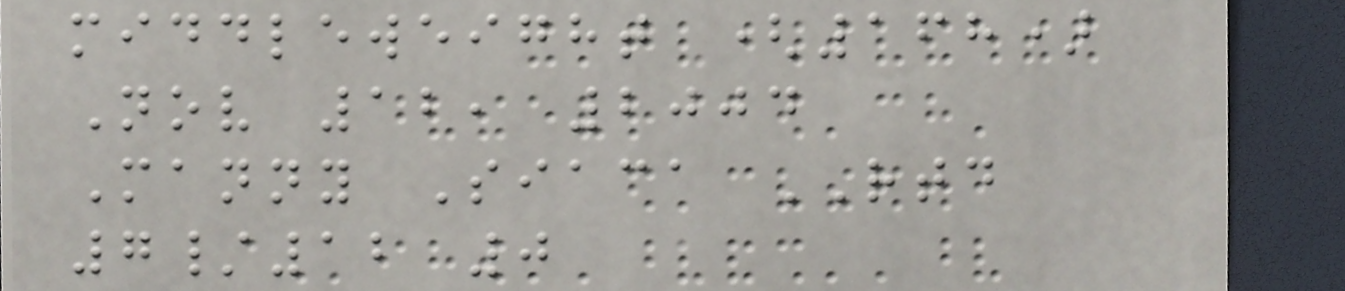middleweight (168)
Nov 12, 2004
Manny Siaca RTD
7/12 0
